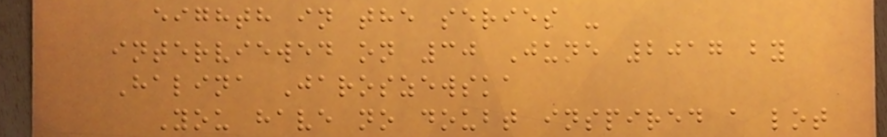eighth in the series -
interviewed on 30 June 2017 by
Halina Jaroszewska
You have no doubt inspired a lot
